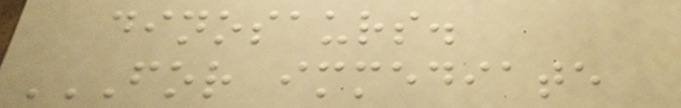dinosaurs.
FOR IMMEDIATE
